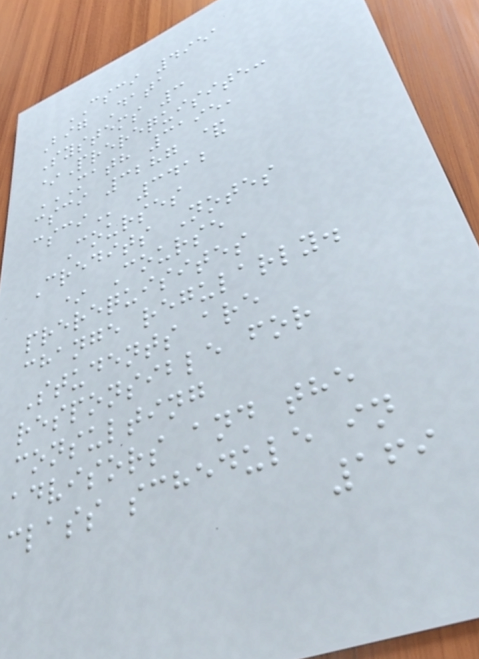CSCI 4951
Big Data
Systems 3
*Prerequisite:
MATH 3195,
CSCI 3287 &
CSCI 3412
Courses
Credits Notes
* Course
prerequisites
change regularly.
Students are
responsible for
consulting
advisors and the
class schedule in
169
